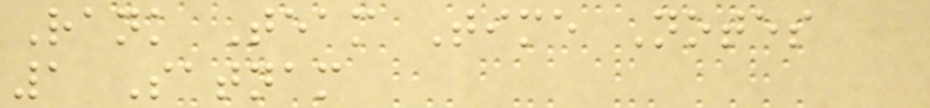Rank Team Time Notes
1 Satnam
